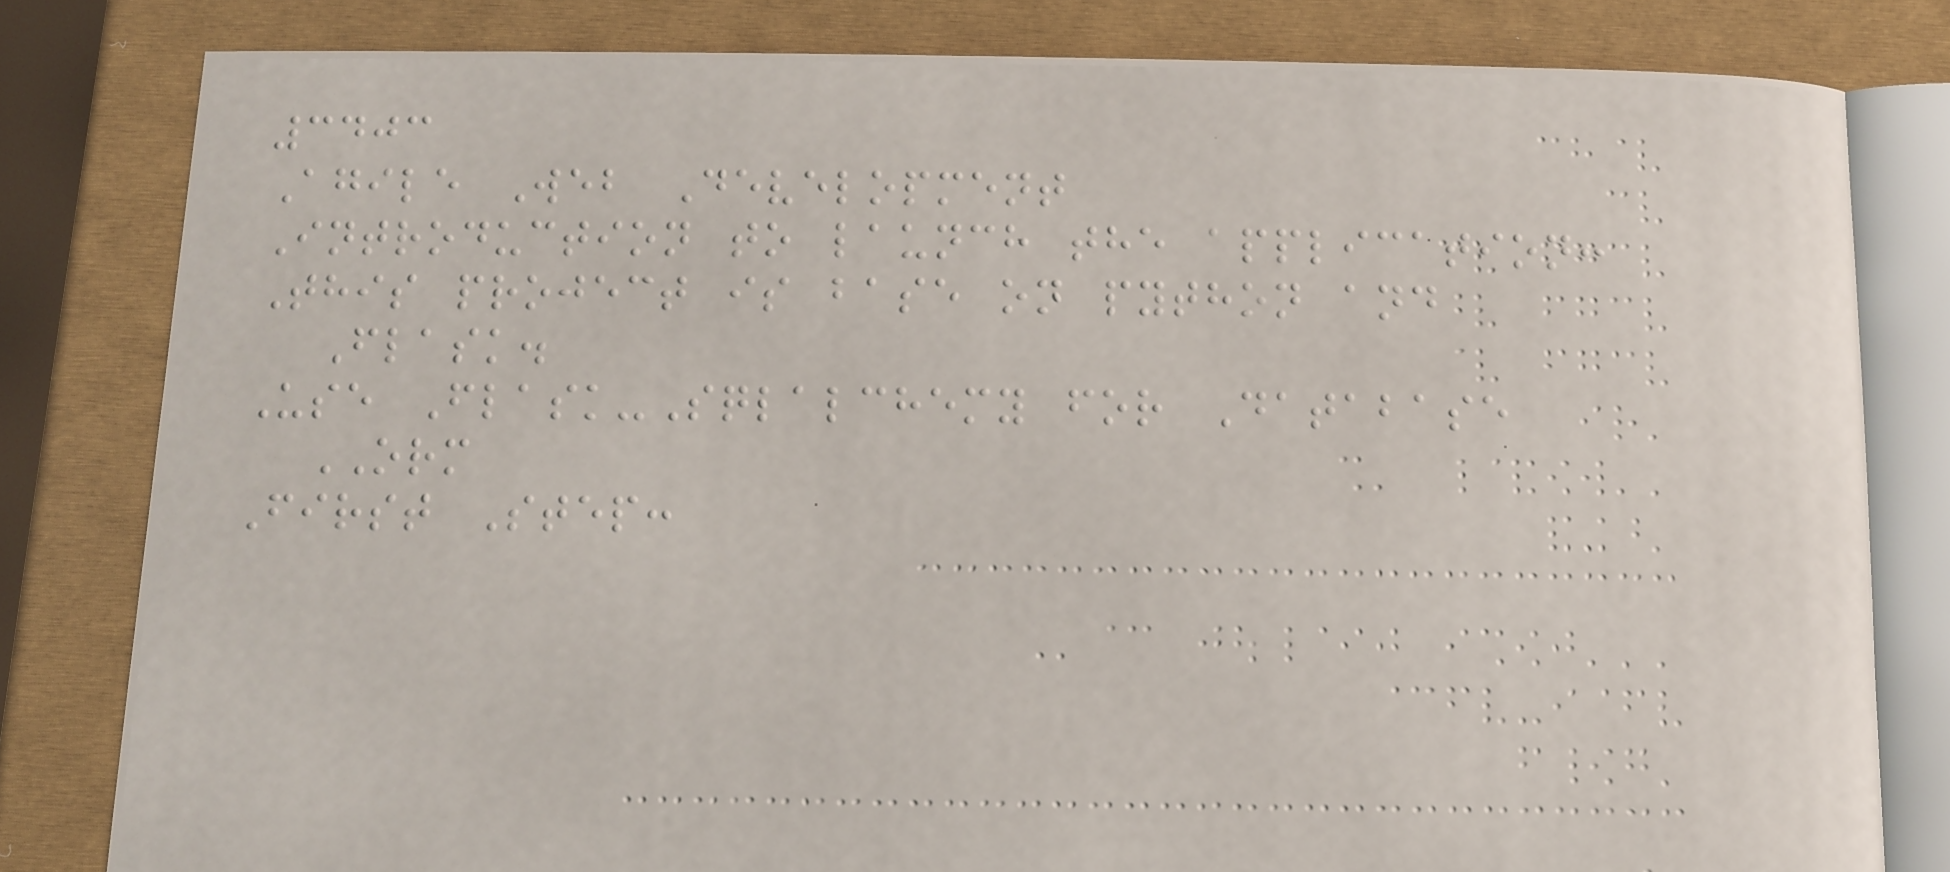3403
Agile Web Development
Introduction to launch the application:
This project is base on python and
Flask.
Use Flask-Sqlalchemy for Database
ORM
First Step:
